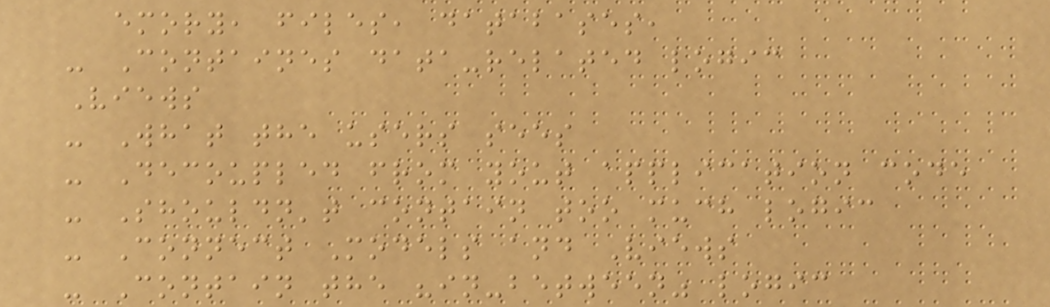emory, files, databases,
- Containes data-related logic
Views
- What the users sees
- Decoupled from yout application code
- Shouldn't contain too much logic
- Connect Models and Views
- Contain the "in-between" logic
